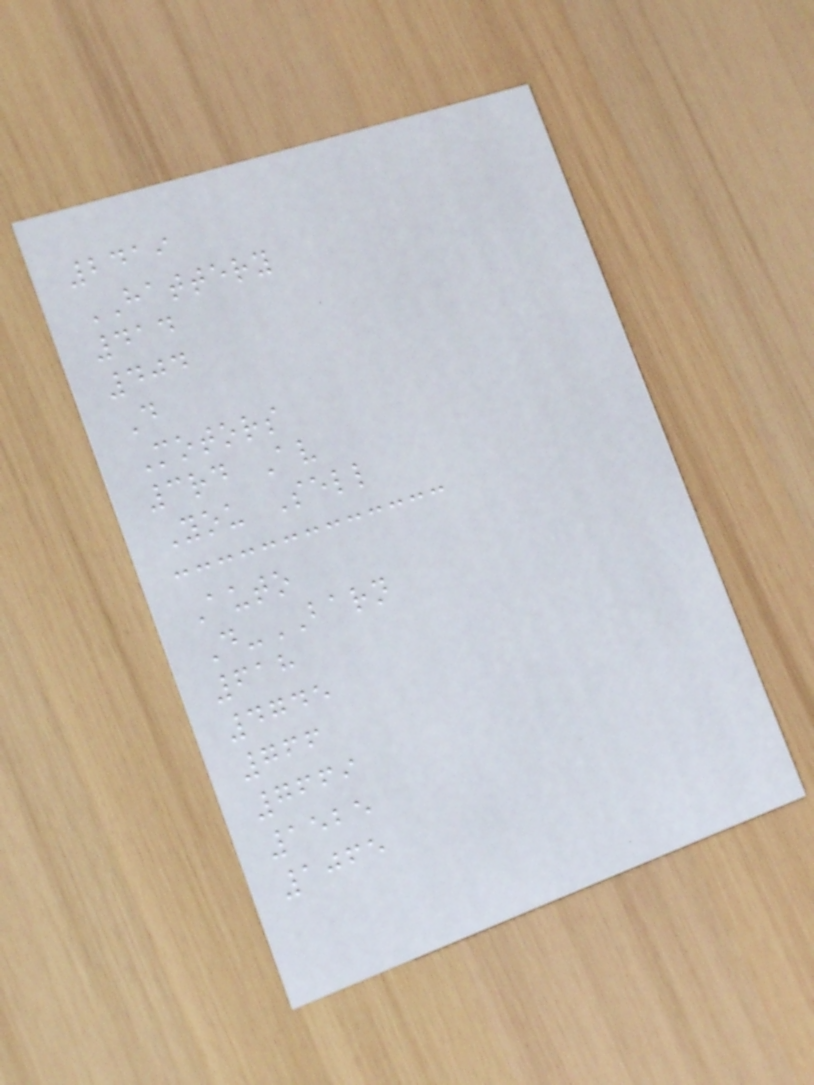2419
HATTERY
414
404
D
Motors
3rd Av
You Sell
Auto
D-BARN
618
4745
766
7669
1525
1065
